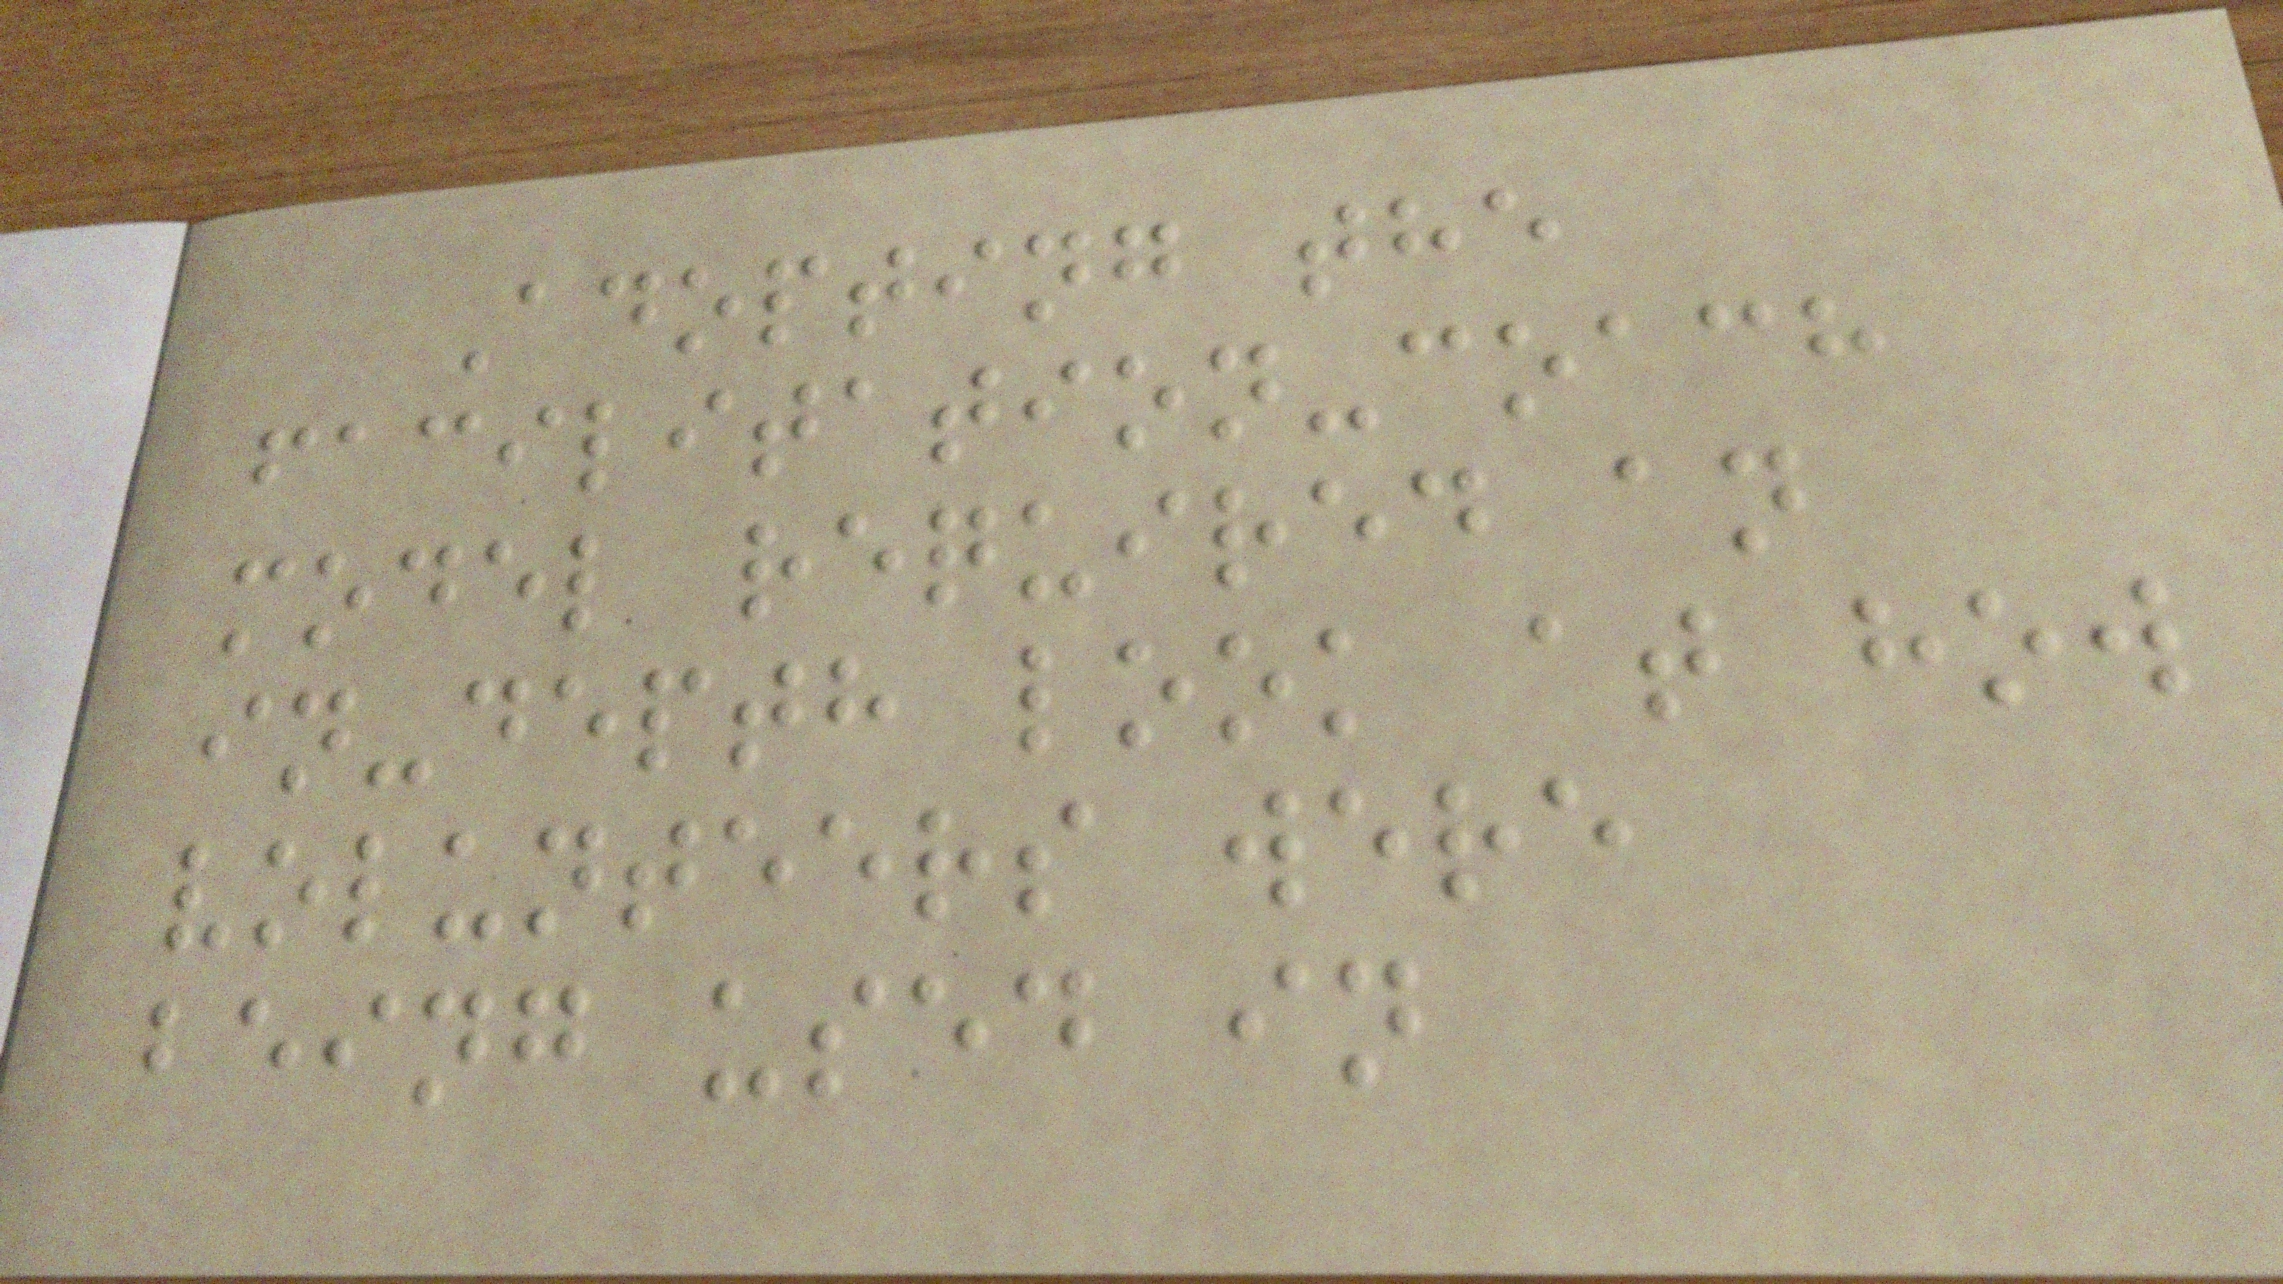Adopting the
facilitation-coach
model required an
in-depth look at how
volunteers were
being used in
